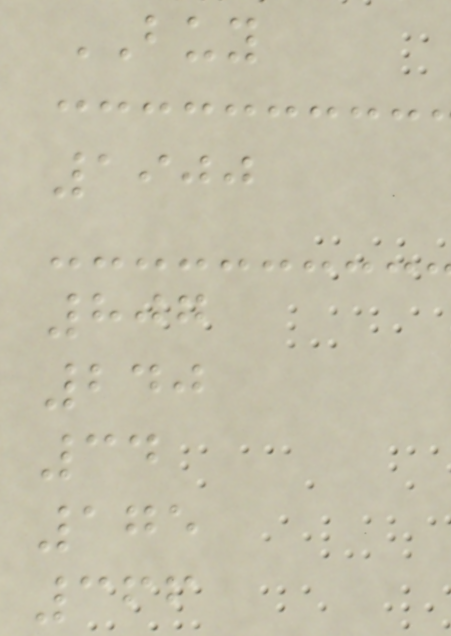BUY
1900
807
240
34
175
366
